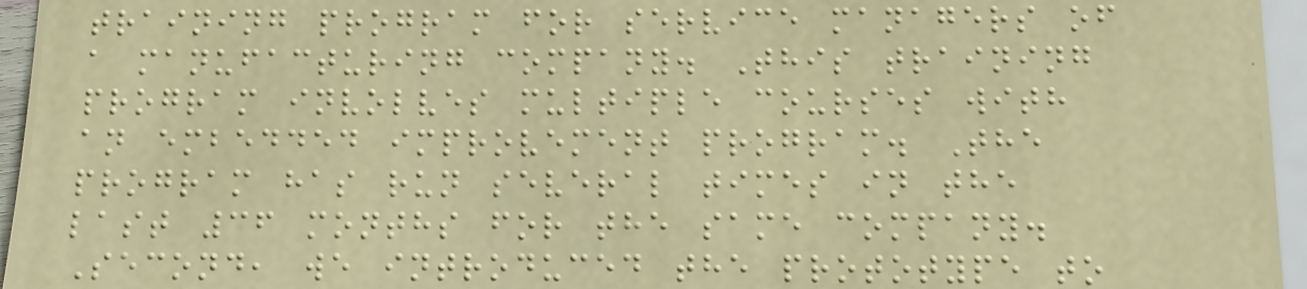training program for service managers of
a manufacturing company. This training
program involves multiple courses with
an embedded improvement program. The
program has run several times in the
last 36 months for the same company.
Second, we introduced the prototype to
